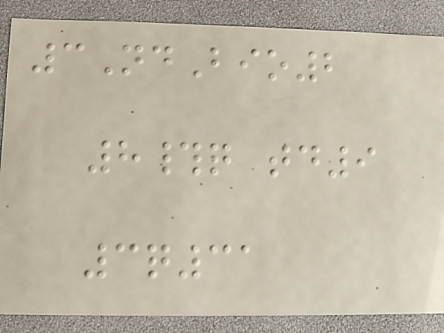3NdBio2
8#q td9
3q31
